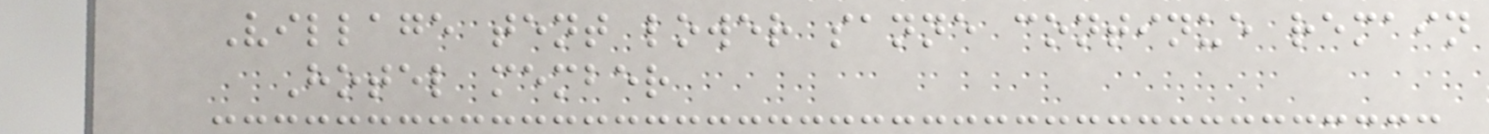Village tent lower sanne continue remain
Hotel member
